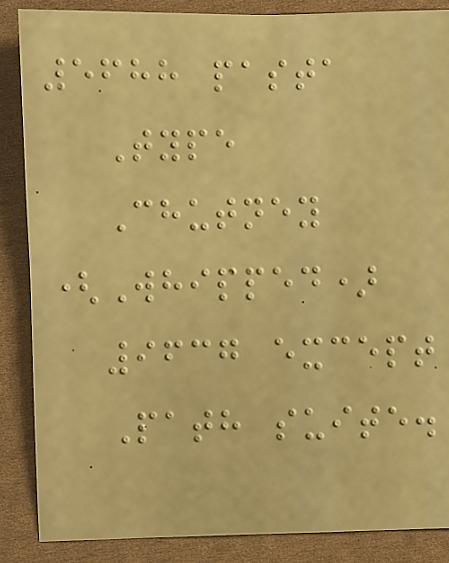5688 pasta
Type
Chutney
(Whipped)
9637 except
Path suite.
